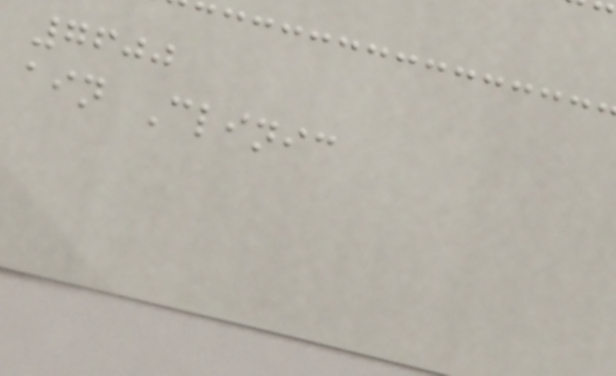7600
ain Clinic
